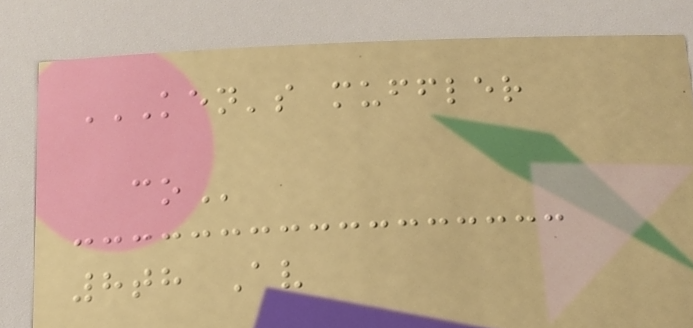KEN'S MUFFLER
CO
8th Av
